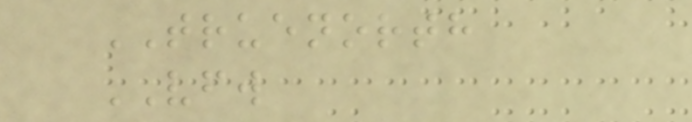TRUENORTH
VFW
